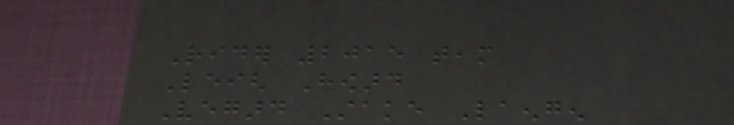Rider 2015 team
Leigh Howard
Vegard Stake Laengen
